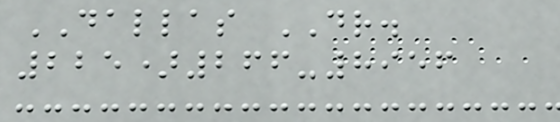DALLAS DR.
225)266-8956
